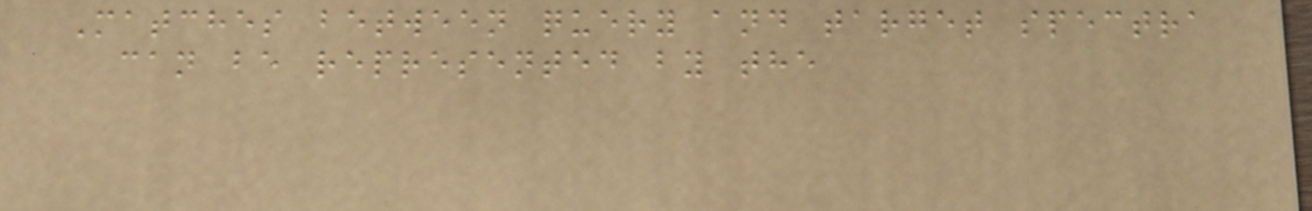Matches between query and target spectra
can be represented by the
